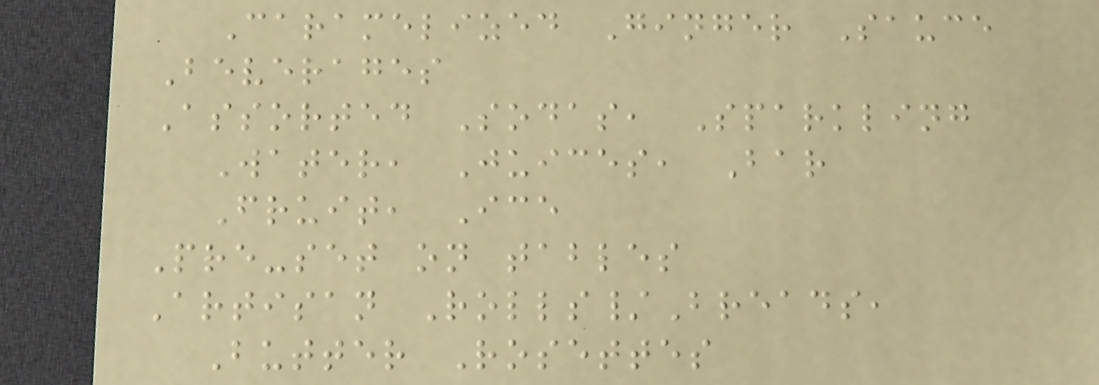Caramelized Ginger Sauce
Beverages
Assorted Sodas, Sparkling
Water, Juices, Bar
Fruit, Ice
Pre-set on tables
Artisan Rolls/Breads,
Butter Rosettes
